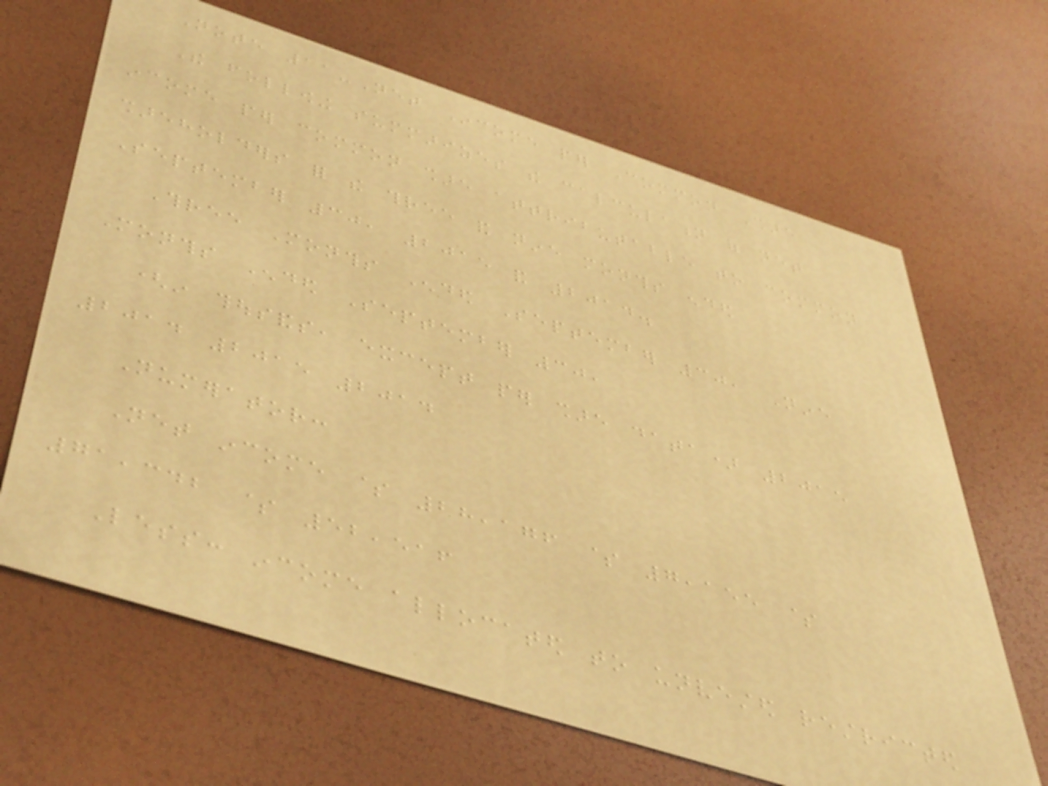Note 11-Net Income per Common Share
The following summarizes the calculation of net
income per common share attributable to common
shareholders for the three and nine months ended
September 30, 2015 and 2014.
Three Months Ended September 30, Nine
Months Ended September 30,
(in thousands, except per share data) 2015
2014 2015 2014
Numerator:
Net income $ 28,176 $ 7,155 $
71,342 $ 52,516
Less: income allocated to unvested restricted
